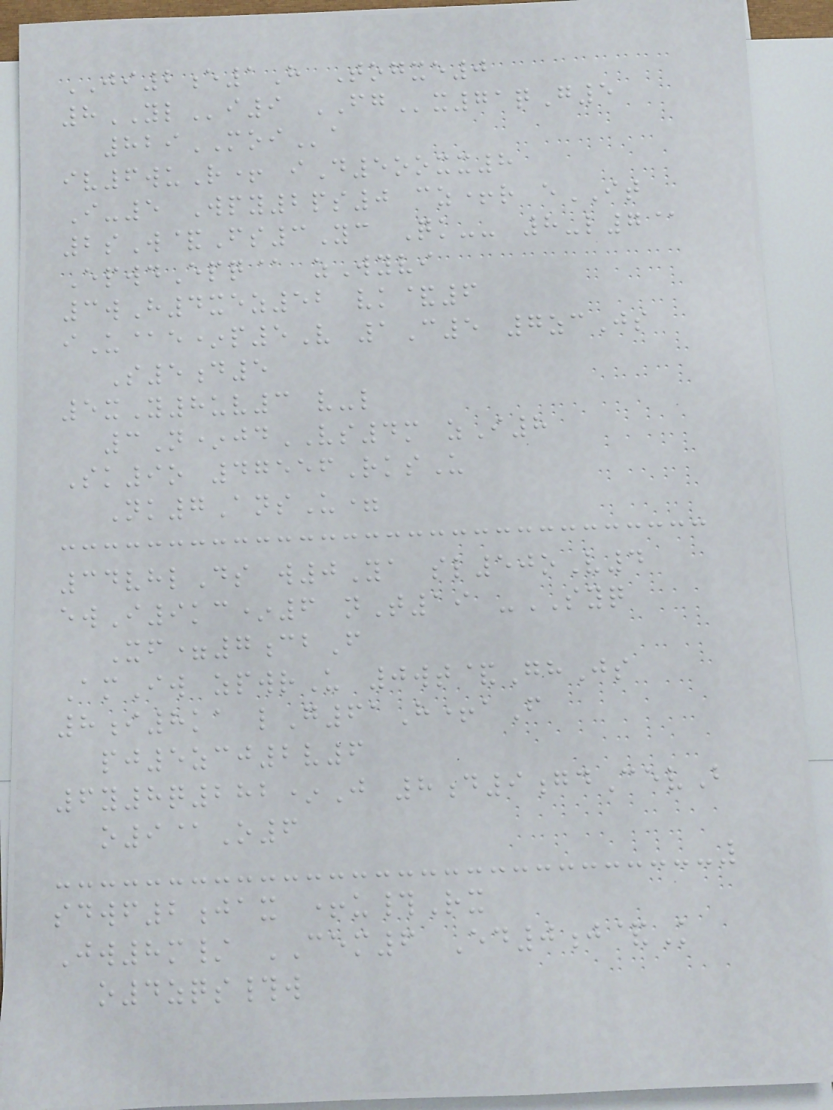JI2e1H Togxe0
8YLi9 FGx71qG5
829MOIa
iv6wuR+ iD5ooxx8
I-5 Wpy2ps0 cz+r eIT
2sW&Fs3Yc Qk-- 8-l7@
EpwdEpq@ zWyvi
3wH4xez52 vk&6
iU@e*p5V 1C5 7zcJs
S5d5
5xY8uv3 v-l
3N*jdVS4m zI8
Sk9o 47556RksU
Nk7AnsU=
34vhlDs w0Ya sl50oV4
ewI9kc*6 nT19 -SYQ
Xf=7cbF
AmIw zpwrU 0wt&GhJs
8i8ka lG61H+aF
pj5zcj2v6
6y8q282*J 8d9gdCevB
o9@O6
sdwf2jax +u#Rx
Jw8m/ CEM6 Ed0j&K
o4zqs#w
